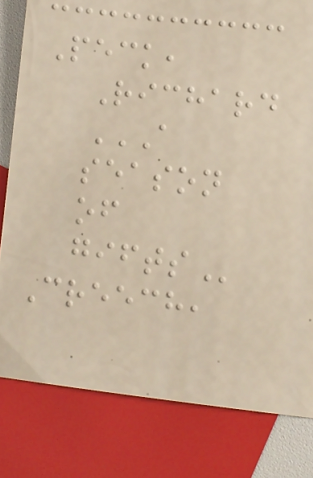Peck,
Richard
A
SEASON
OF
GIFTS
Creech,
